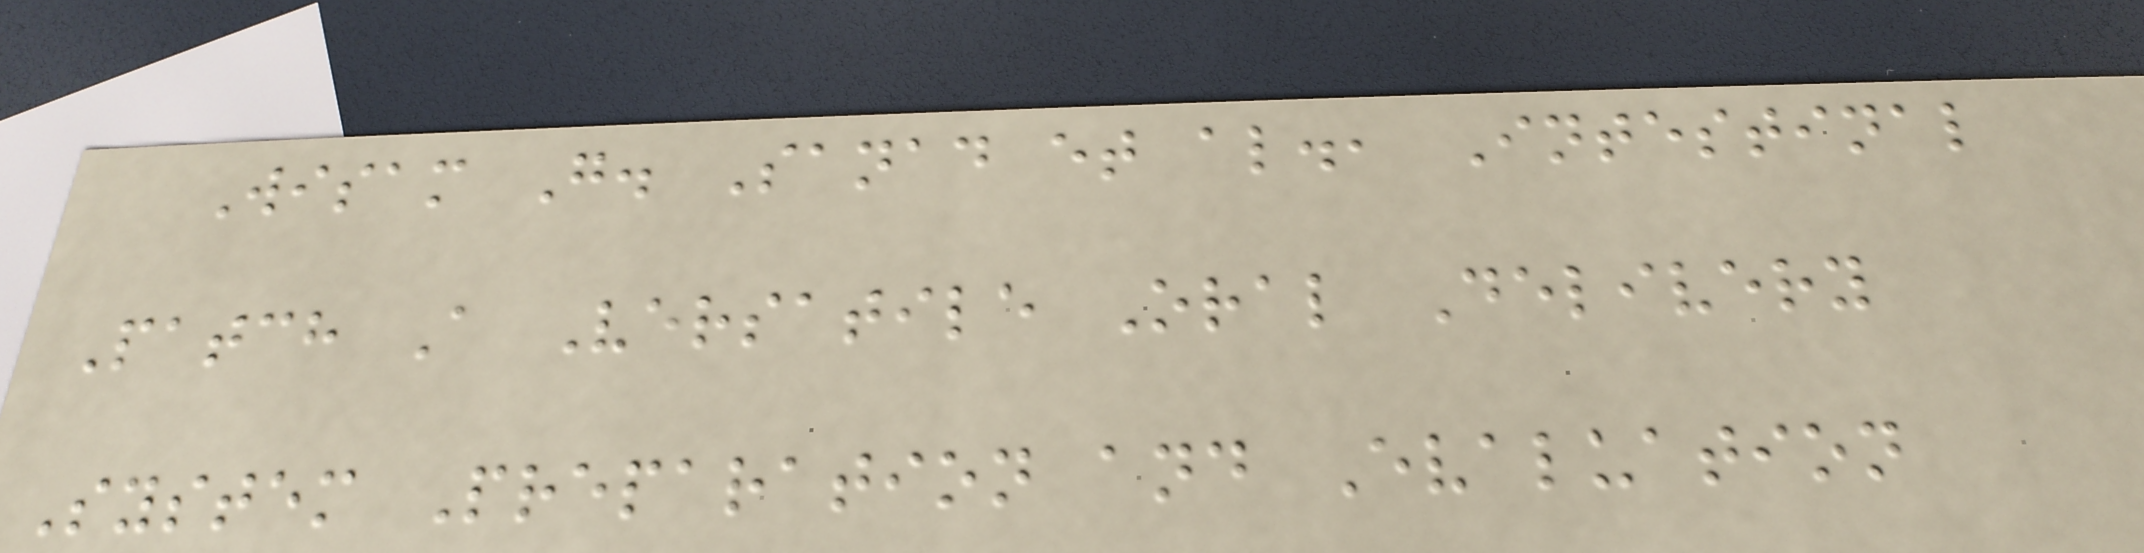Wisam G. Sanad et al., Intestinal
Patch A Versatile Oral Delivery
System Preparation and Evaluation
